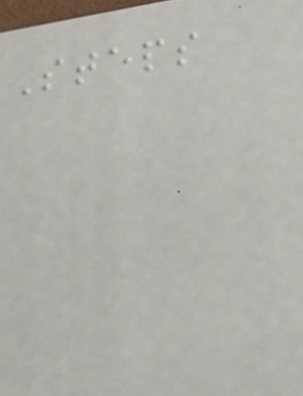Steps
